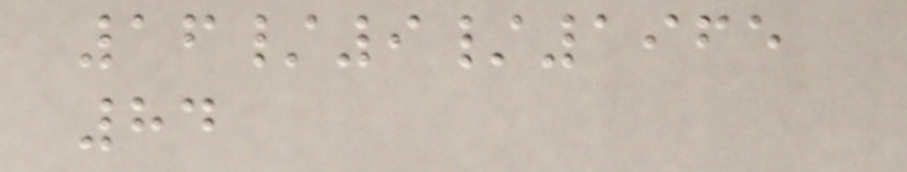16/9/1965
84
